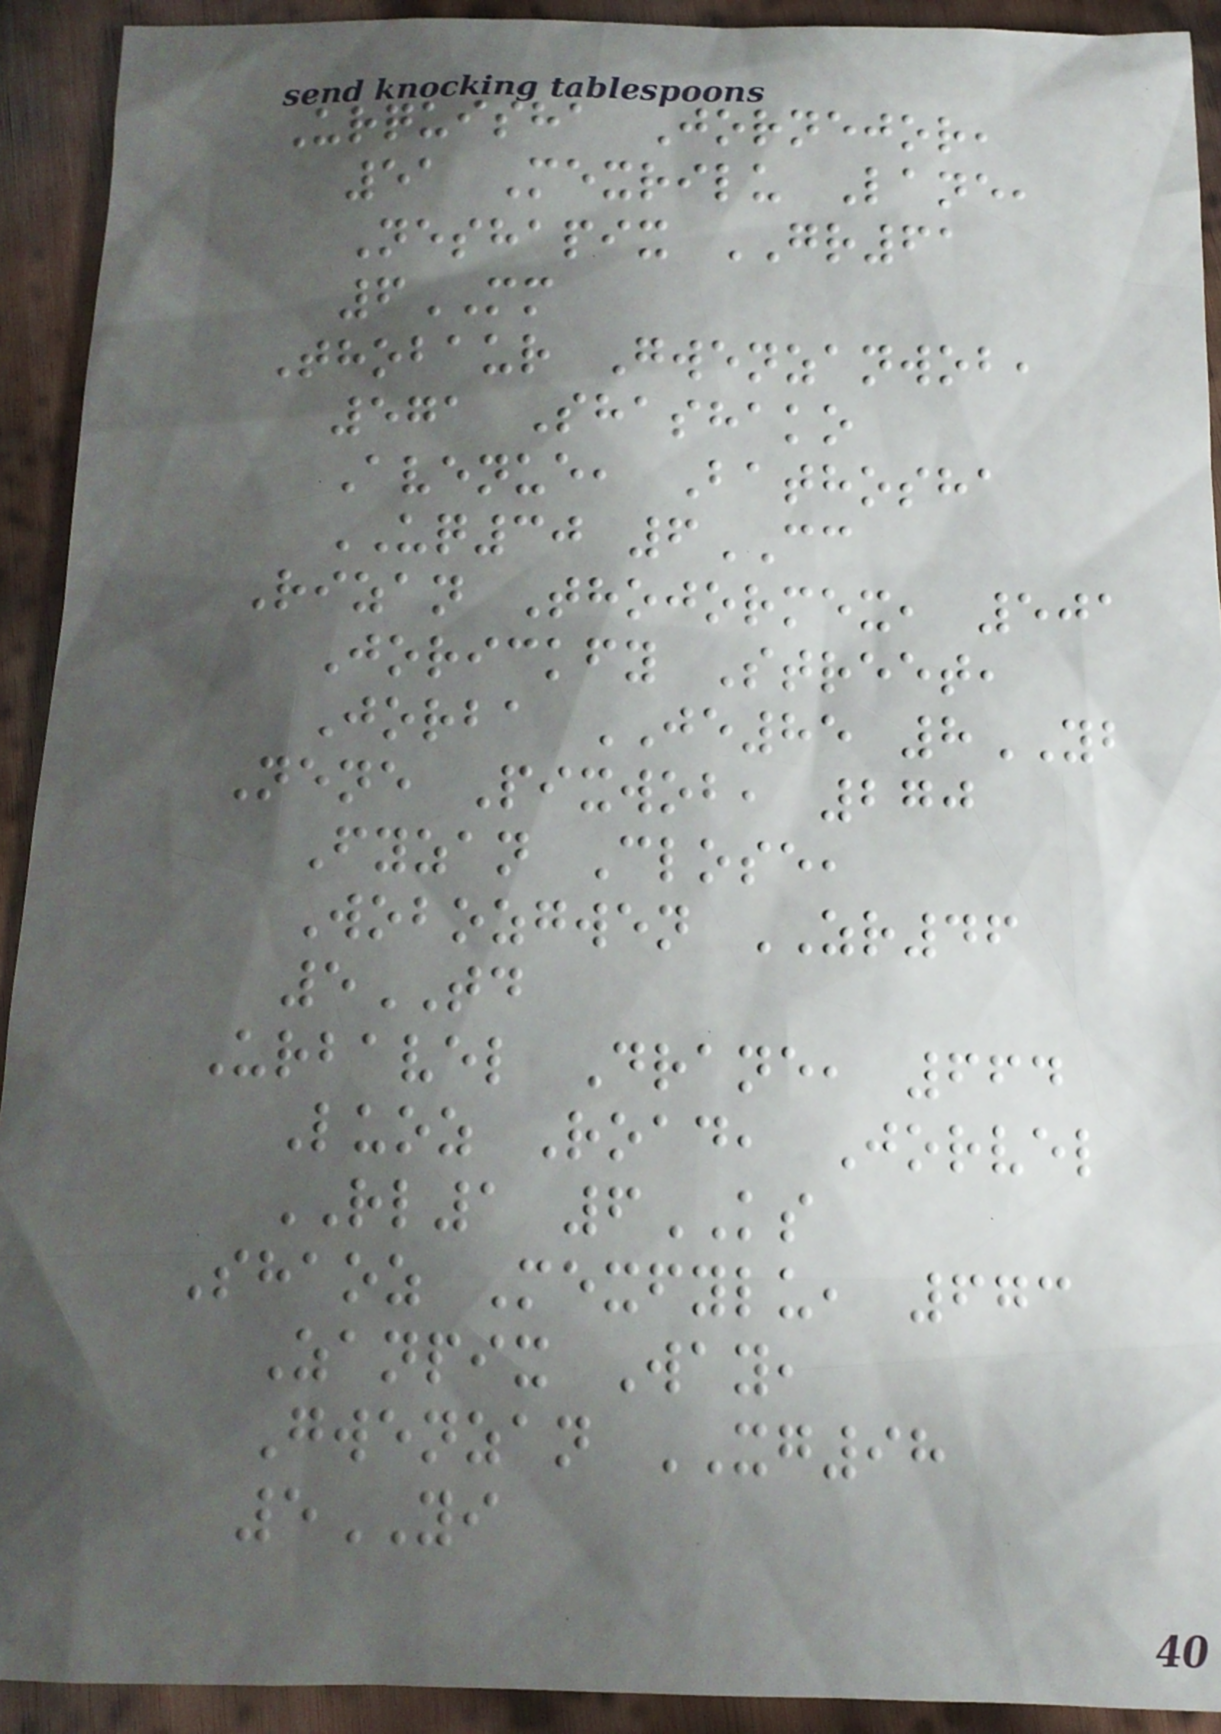Urquisha Jornejor,
51 Mexrilu Lane,
Neshapix GR61
6MM
Thobaur Gwenzanwob,
571 Shashako
Avenue, Bathosha
UQ30 6CC
Rizan Thojormex, 501
Jorickfy Street,
Jorba JE85 8YB
Nene Pixwob, 270
Fyzan Close,
Wobozgwen ZR46
5TD
Urbavel Drane, 664
Luoz Road, Jorvel
RL1 6KS
Shaoz Mexfylu, 673
Zanpix Way,
Gwenzan XG98
5YI
